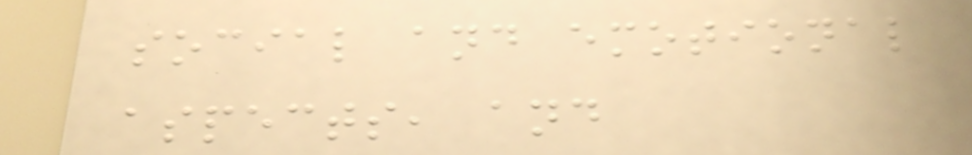social and emotional
aspects, and
